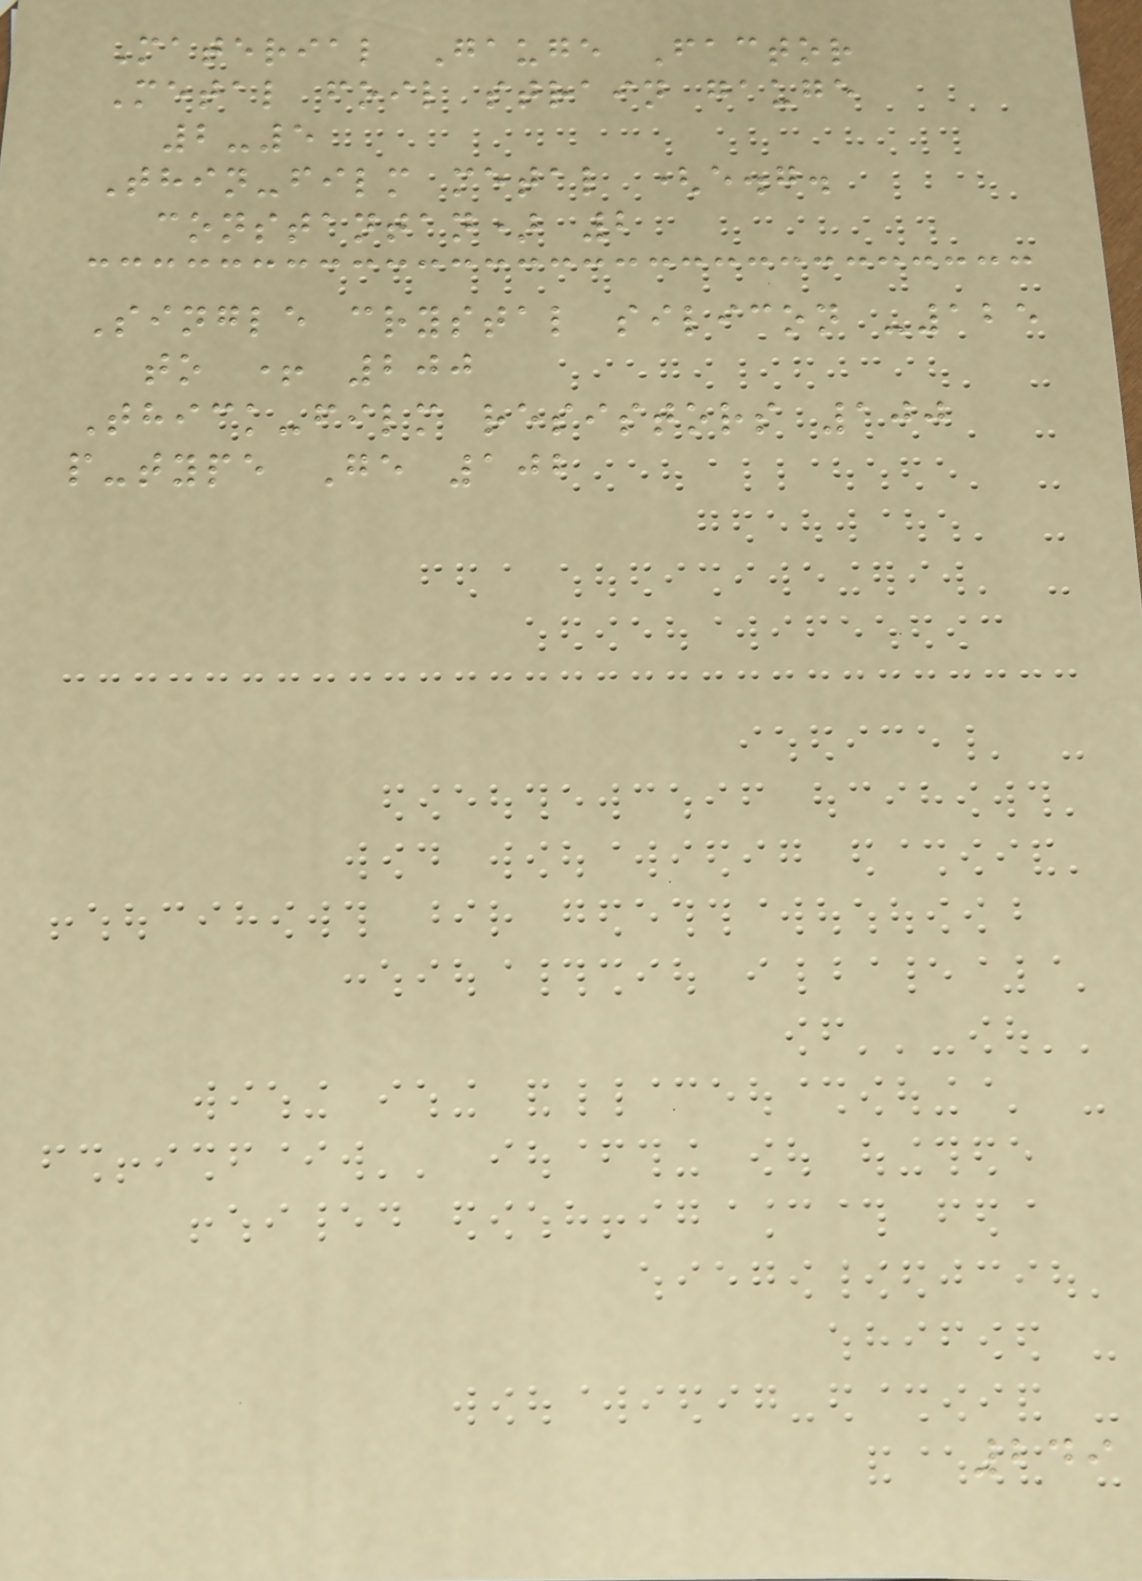Material Gauge Factor
Metal foil strain gauge
2-5
Thin-film metal (e.g.
constantan) 2
Single crystal silicon -125
to + 200
Thick-film resistors 100
p-type Ge 102
249
